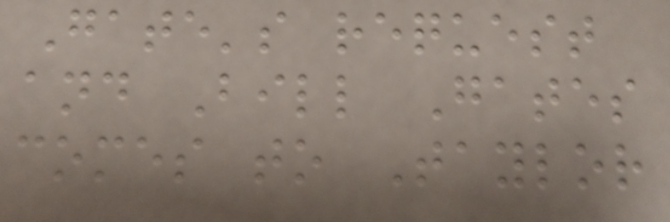Gate's request
and Bill Gates
comes to Taylor
